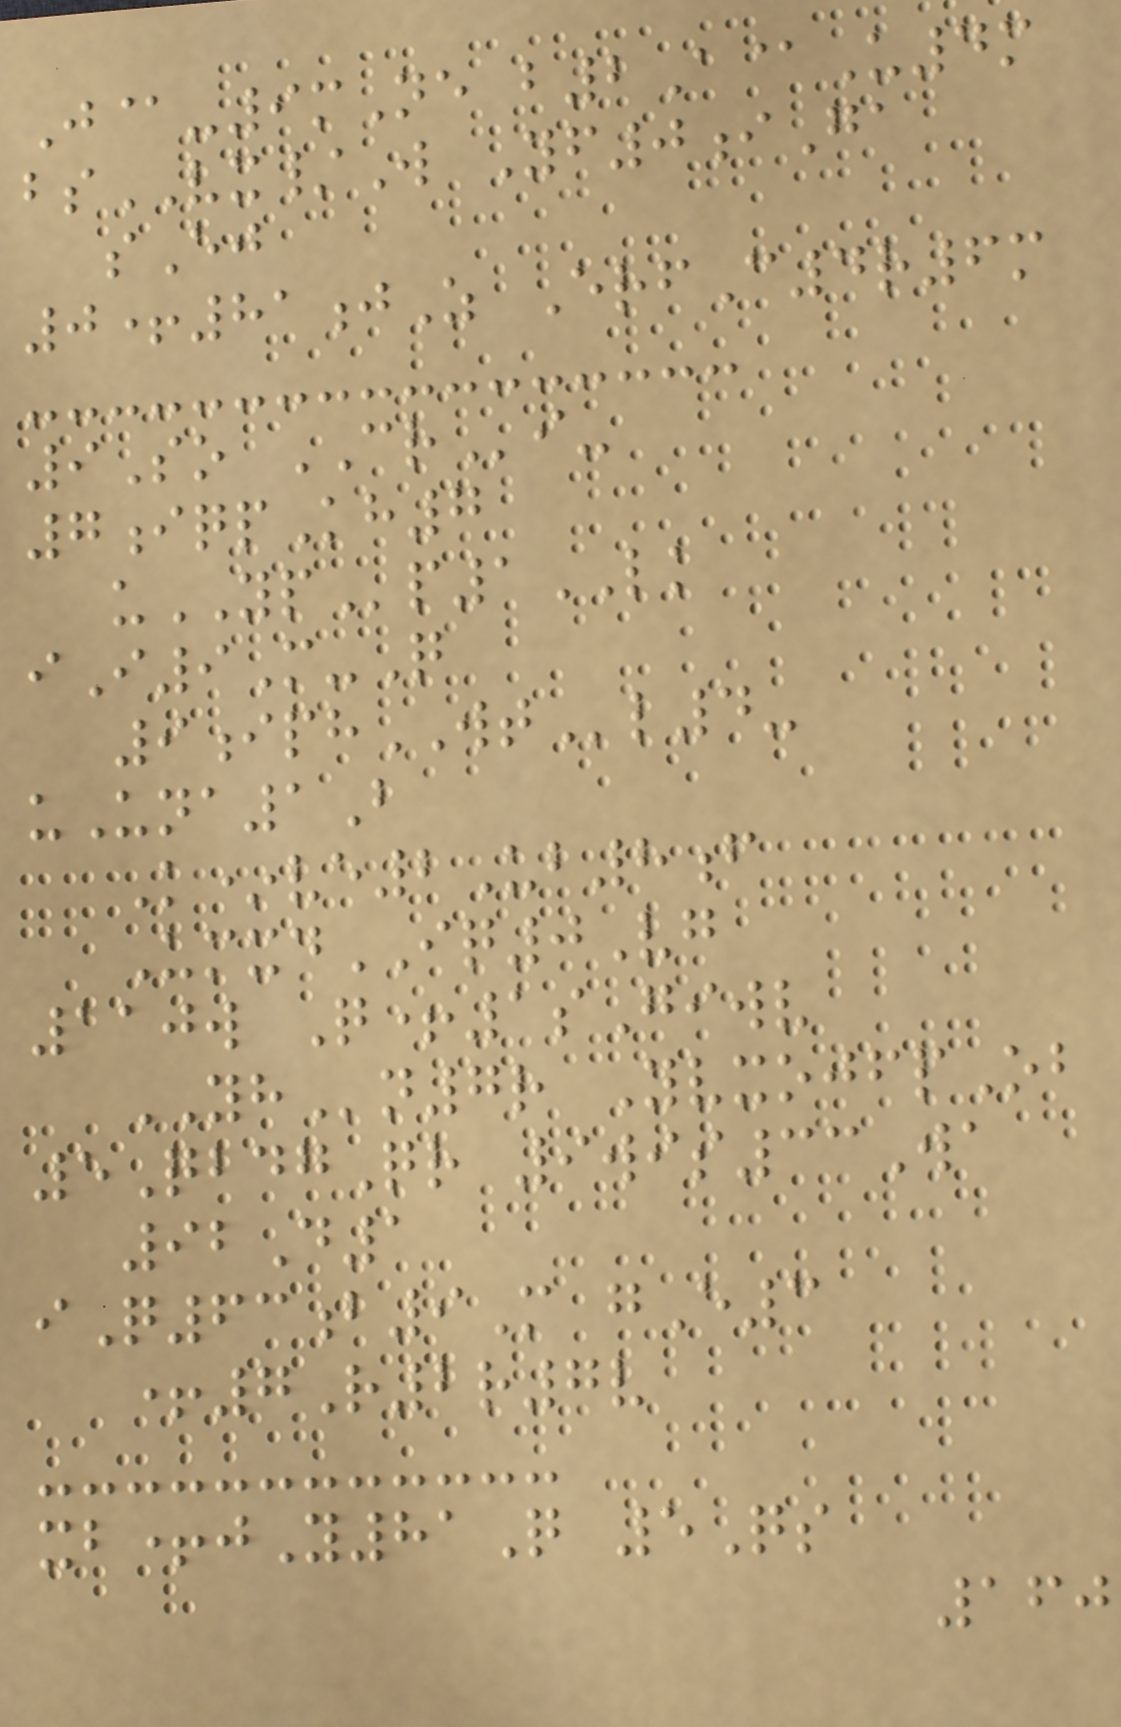J@-9mNe b2A@U4m
bsVX/W Yf0iGa
sEj
0+81jZ ErfC4r6m
9So CRi-
7iqpKh7
uYPp1LK
iI9M-Q
9iphWTl4-
uUna1B
K*ve2Ub8f
UmxdIQ0Vg
110w Q+1sGiwv
YHn7r YvxojfpOb
5QbdgQr 9wis33Wa
92D1
iQ63b9M gE3
+7R2r7v
xb+jY81Q 5Qs
160
